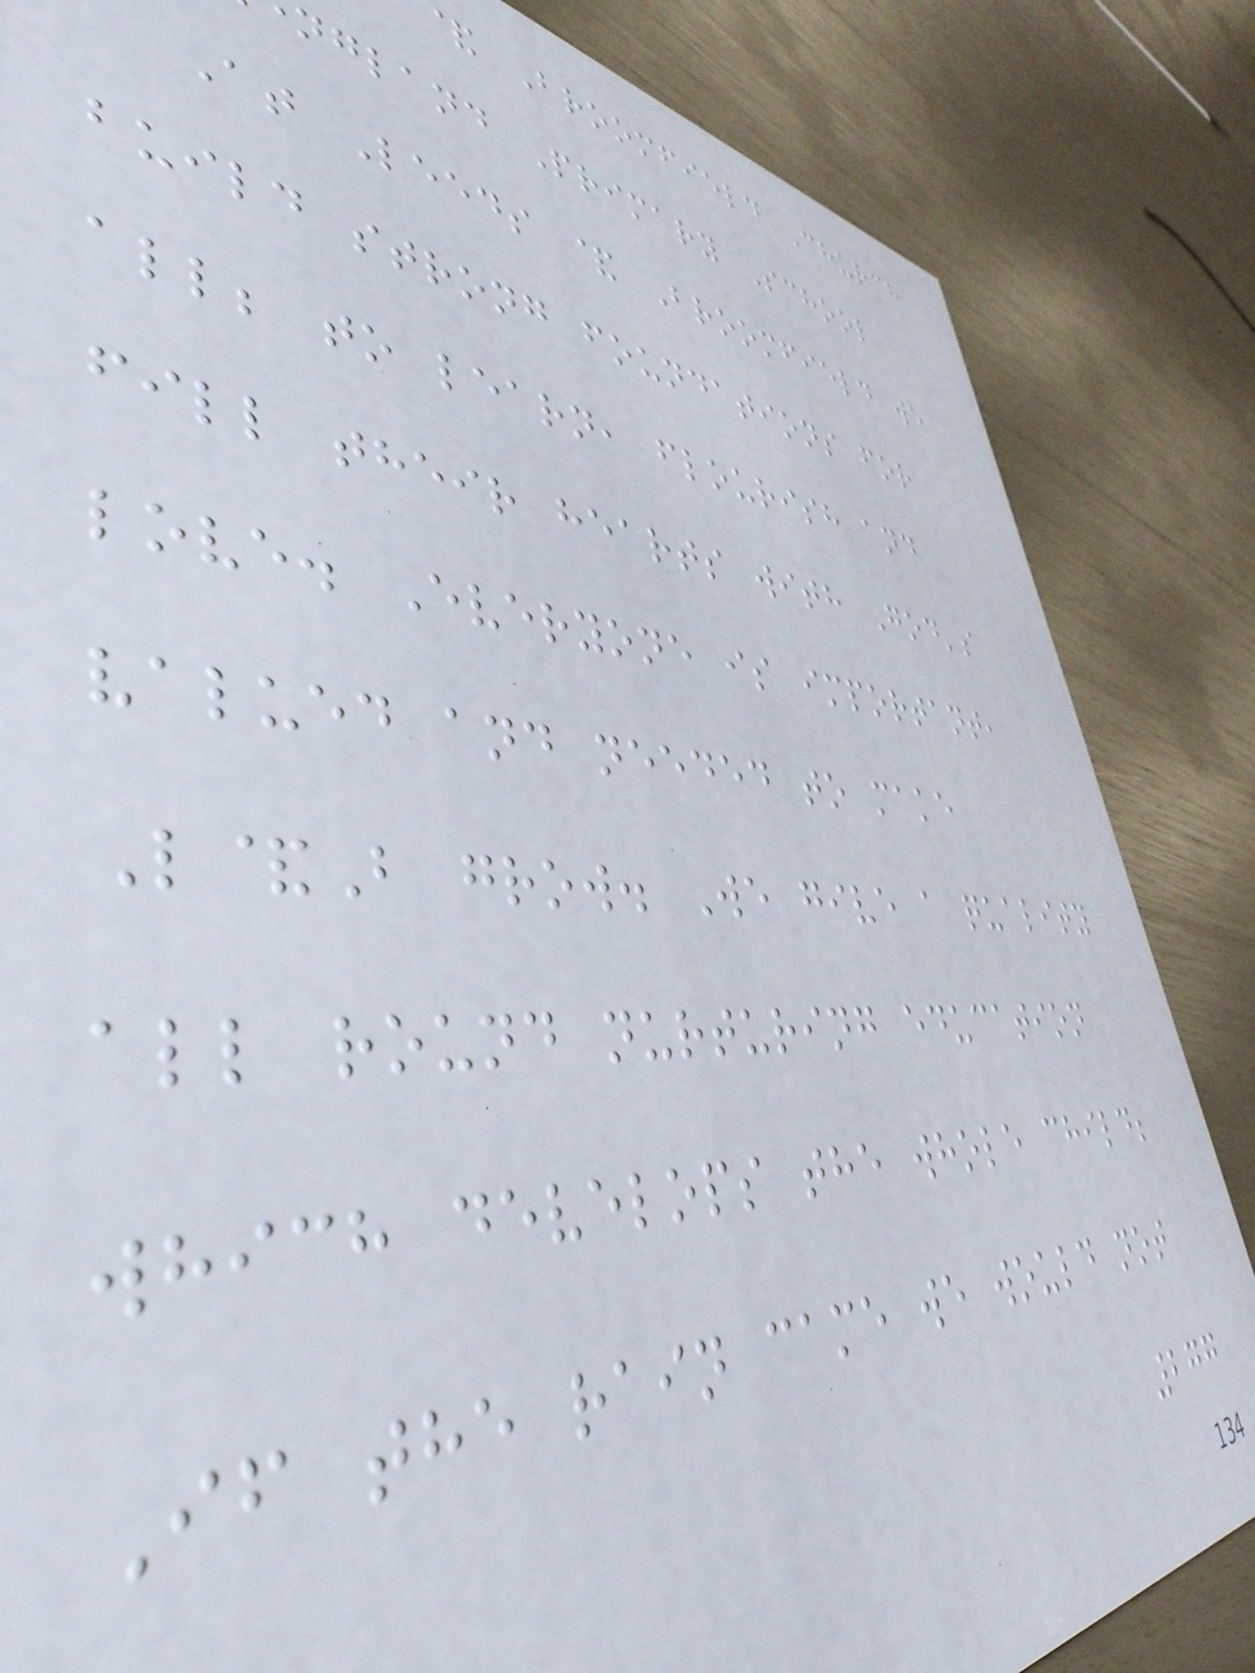Broomfield Church
ngland Primary School
At Leeds & Broomfield we
build strong foundations for
all; to learn, flourish and
fill their hearts with God's
love. Everyone is important,
valued and needed to make
L&B grow. We give a quality
all round nurturing education
which develops the whole child;
If the rain came we would not
277
